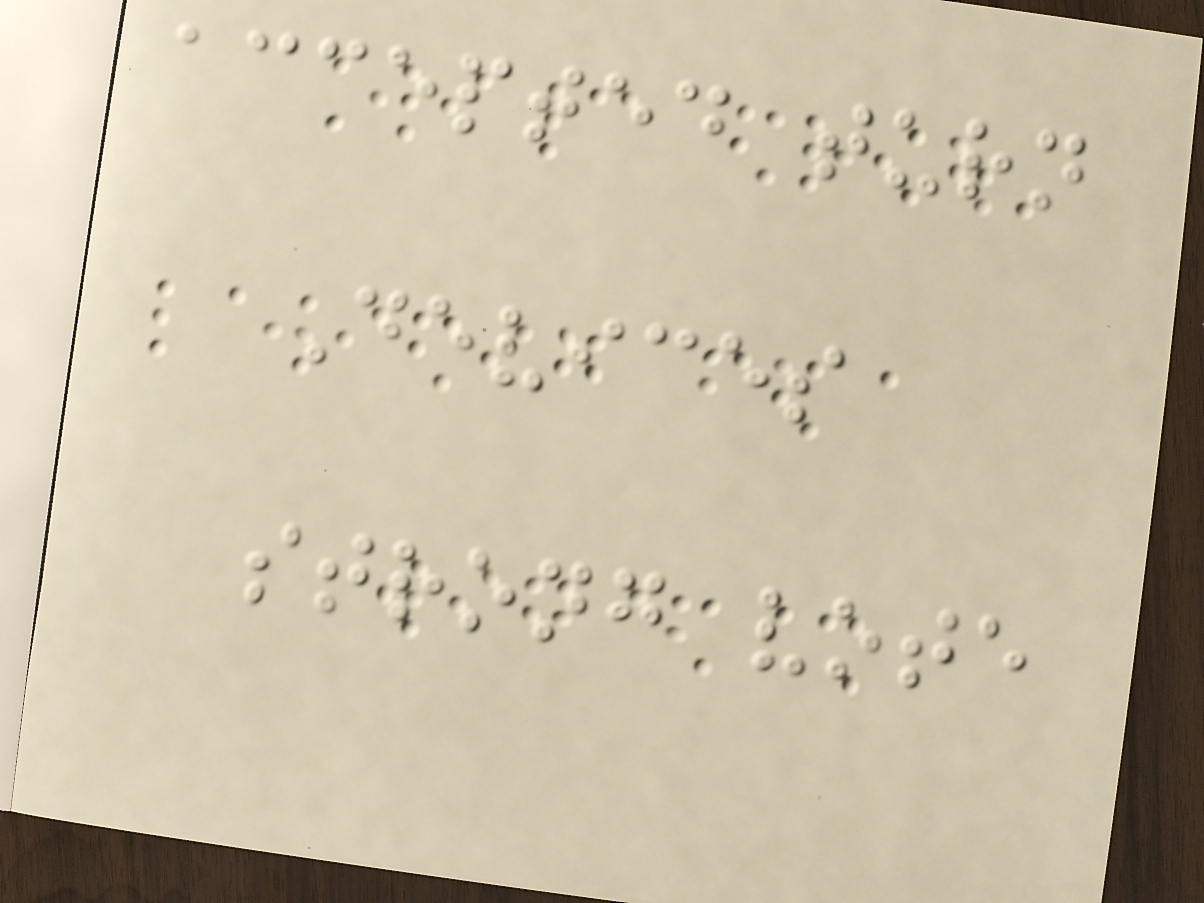accepted turn
Devices
strong vote
